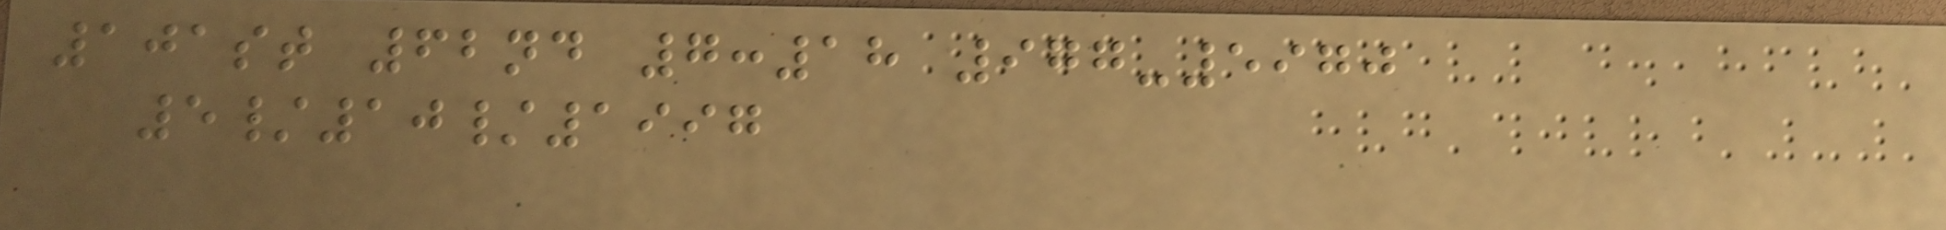101st 62nd 7:18 977-5970
5/10/1997
